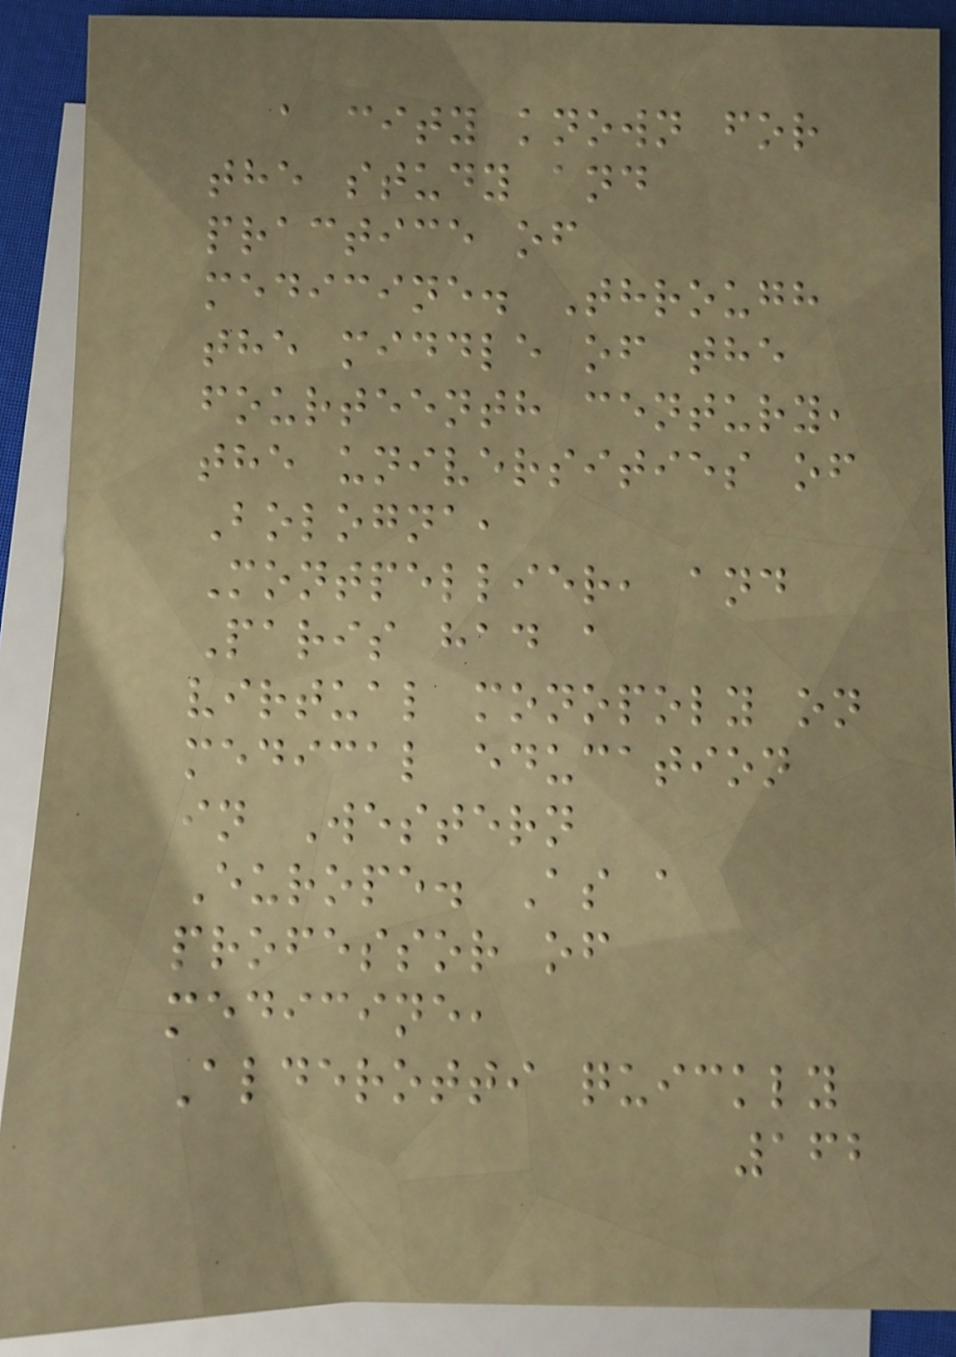a city known for
the study and
practice of
medicine. Through
the middle of the
fourteenth century,
the universities of
Bologna,
Montpellier, and
Paris had a
virtual monopoly on
medical education
in Western
Europe. As a
professor of
medicine,
Alderotti quickly
162
